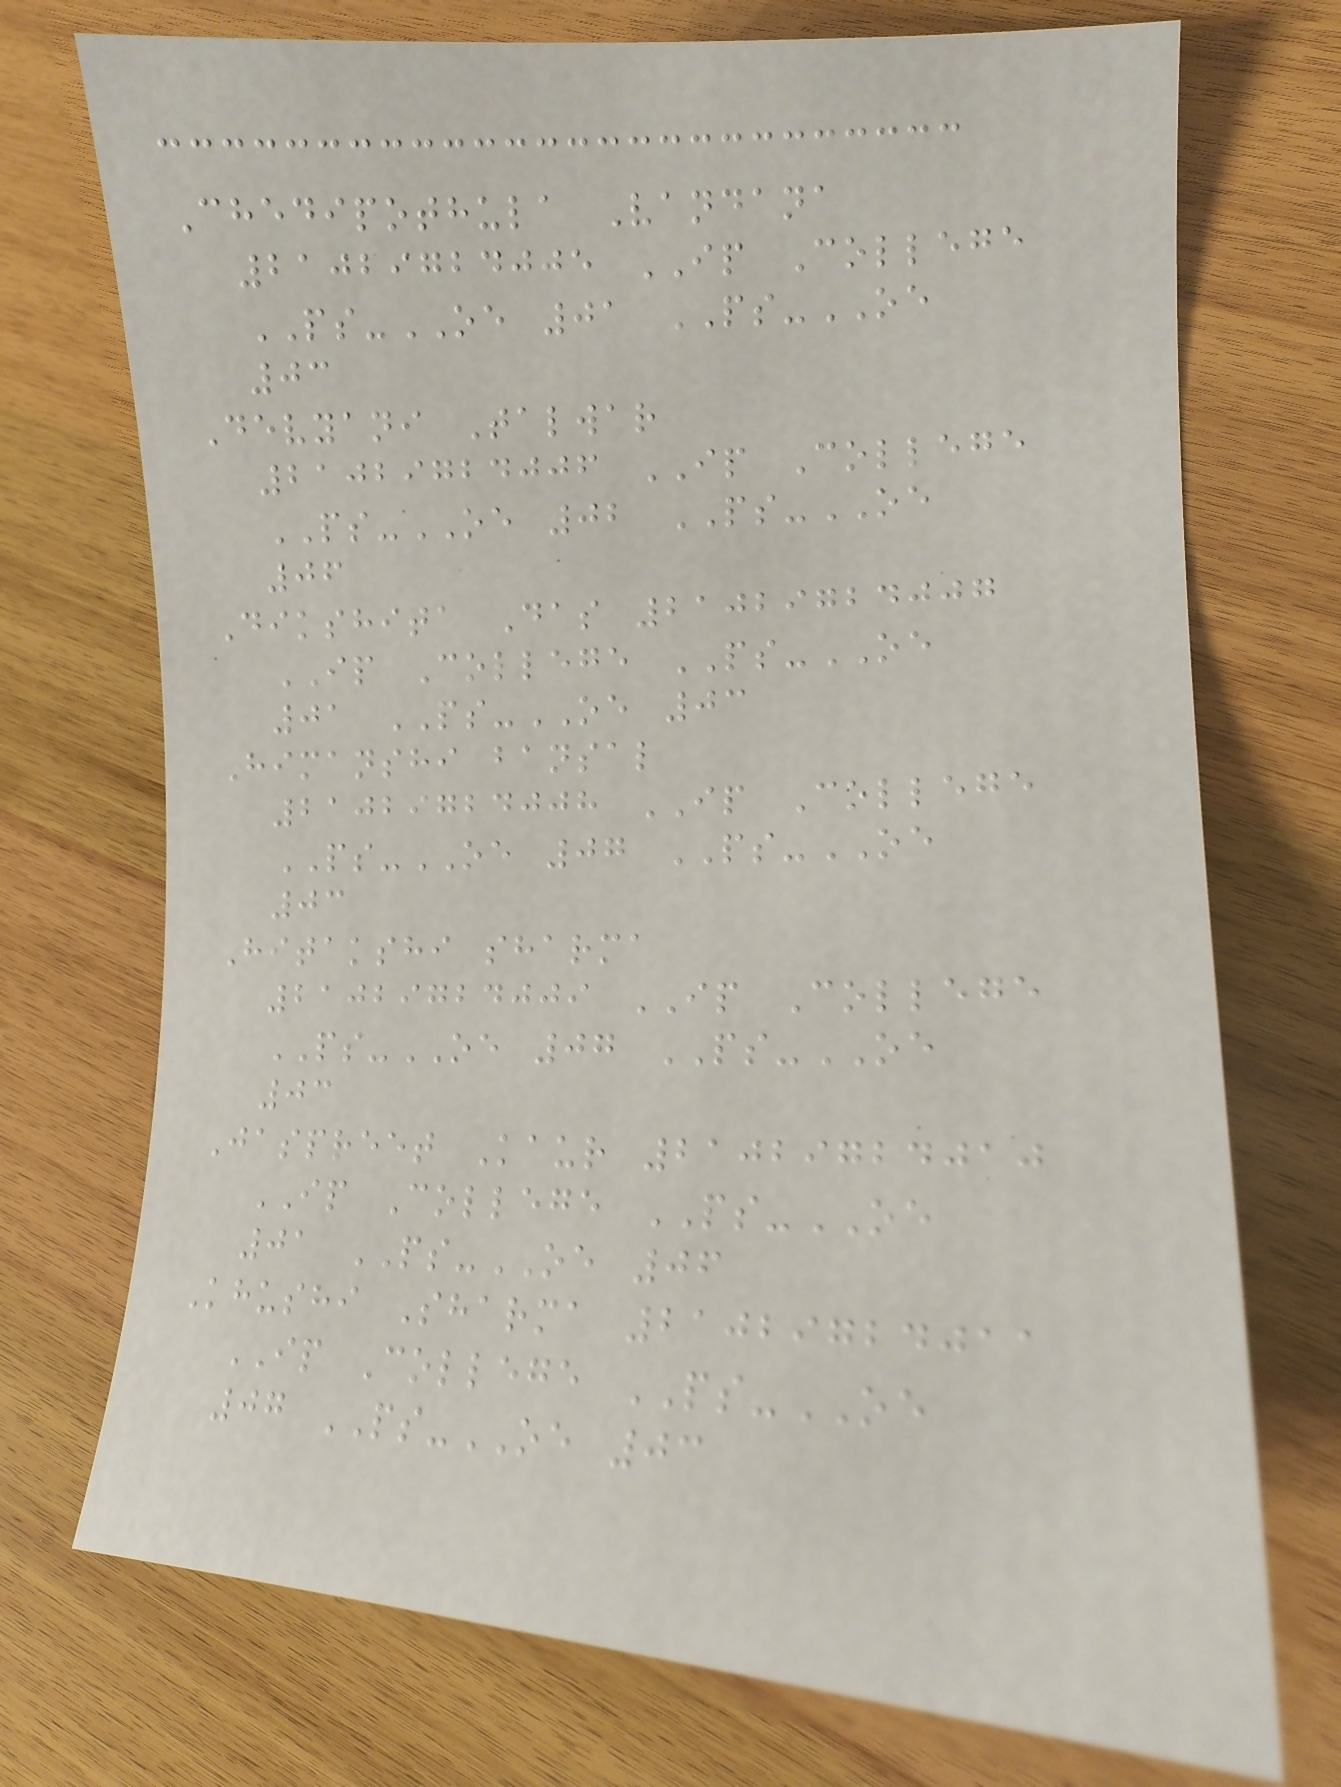Chedipothula Vandana
21029724005 IP College
PS-OE 01 PS-OE
03
Devyani Talwar
21029724006 IP College
PS-OE 02 PS-OE
06
Dikshita Das 21029724007
IP College PS-OE
01 PS-OE 03
Himanshi bansal
21029724008 IP College
PS-OE 07 PS-OE
03
Hitakshi sharma
21029724009 IP College
PS-OE 07 PS-OE
03
Jaspreet Kaur 21029724010
IP College PS-OE
01 PS-OE 06
Khushi Sharma 21029724011
IP College PS-OE
07 PS-OE 03
